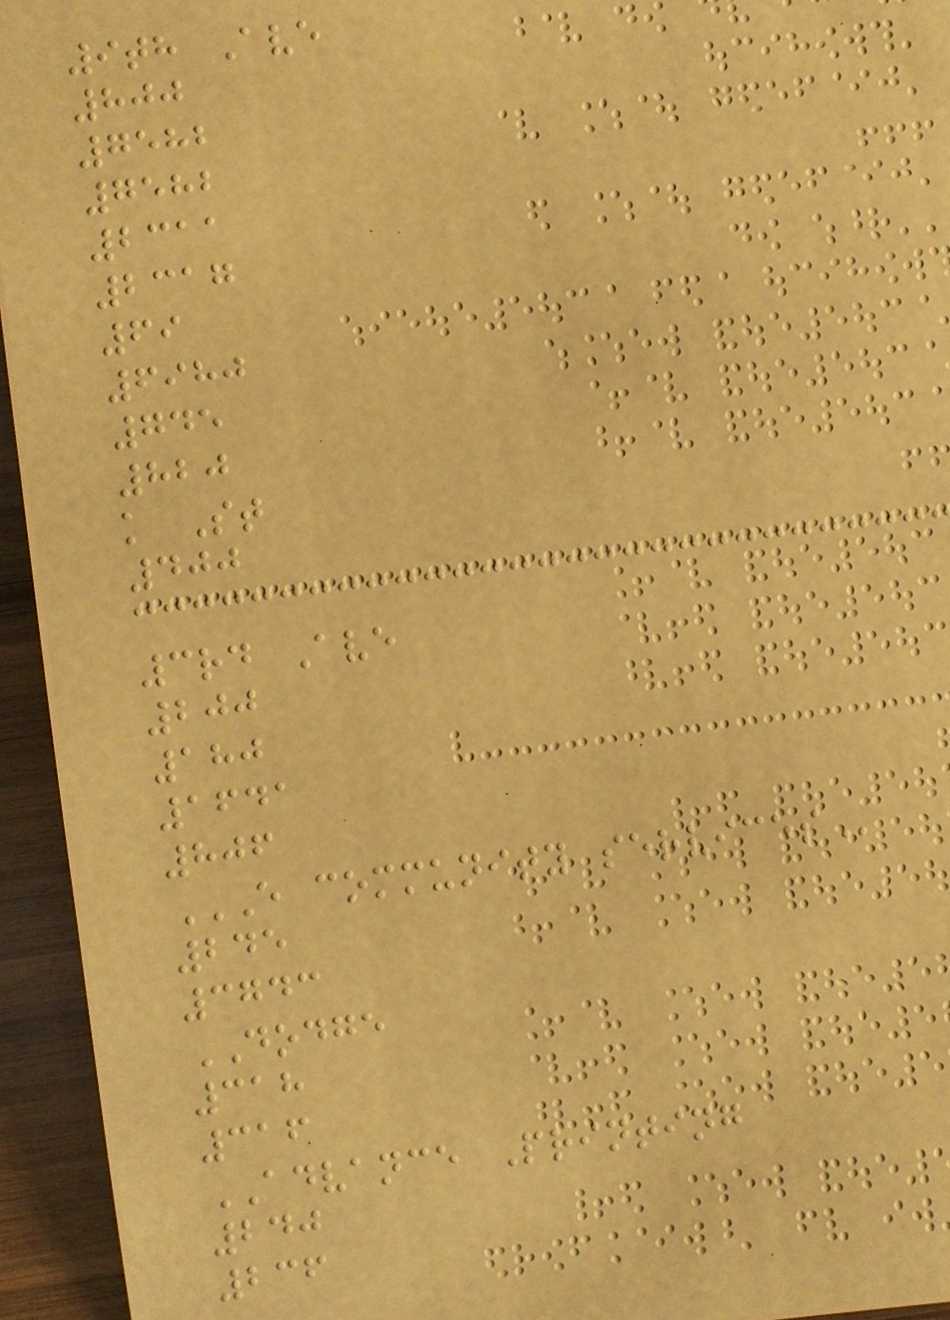9th Ave
800
7582
7582
2311
2317
69
6980
745
820
k St
400
3rd Ave
200
180
1641
806
E COMMUNITY SERVICES
245
3743
DODGE
318
316
ADVANCE Printing
240
236
